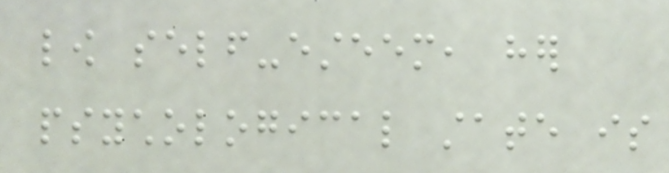low self-esteem, her
psychological state is
